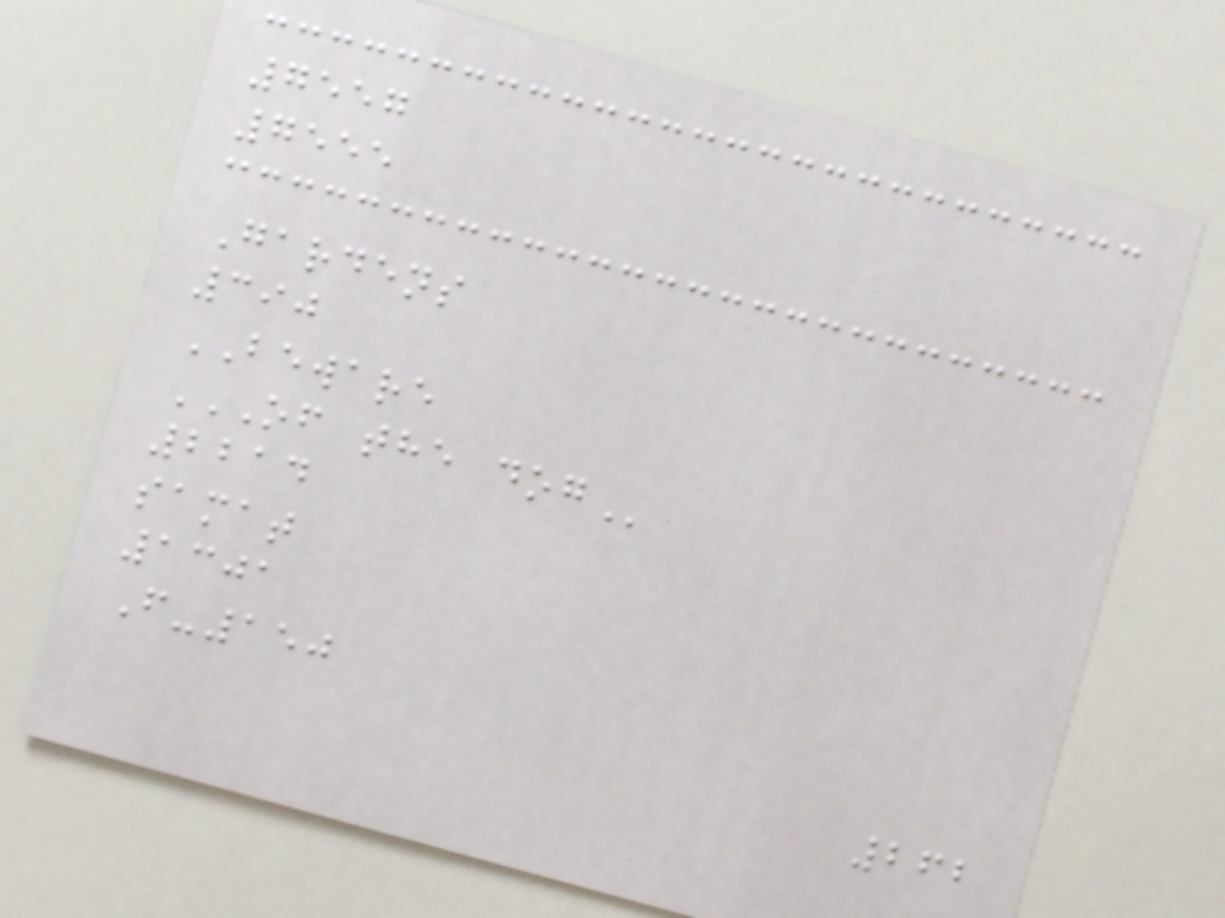7557
7555
Gardens
390
BEWARE
OF THE DOG
2214
samat
1301
F-150
262
